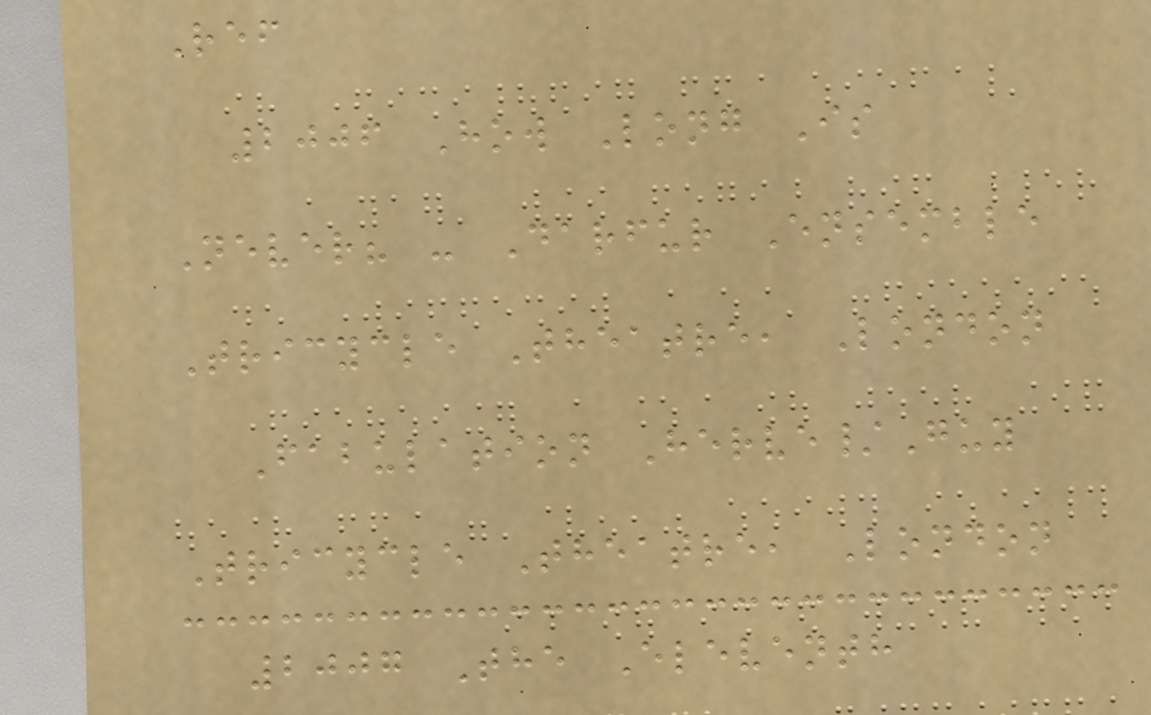Ref
2006 How Long Is
Never? - Darfur Ensemble
Tricycle Theatre, London
Fabulation Herve/Guy
Tricycle Theatre, London
2007 The Eleventh
